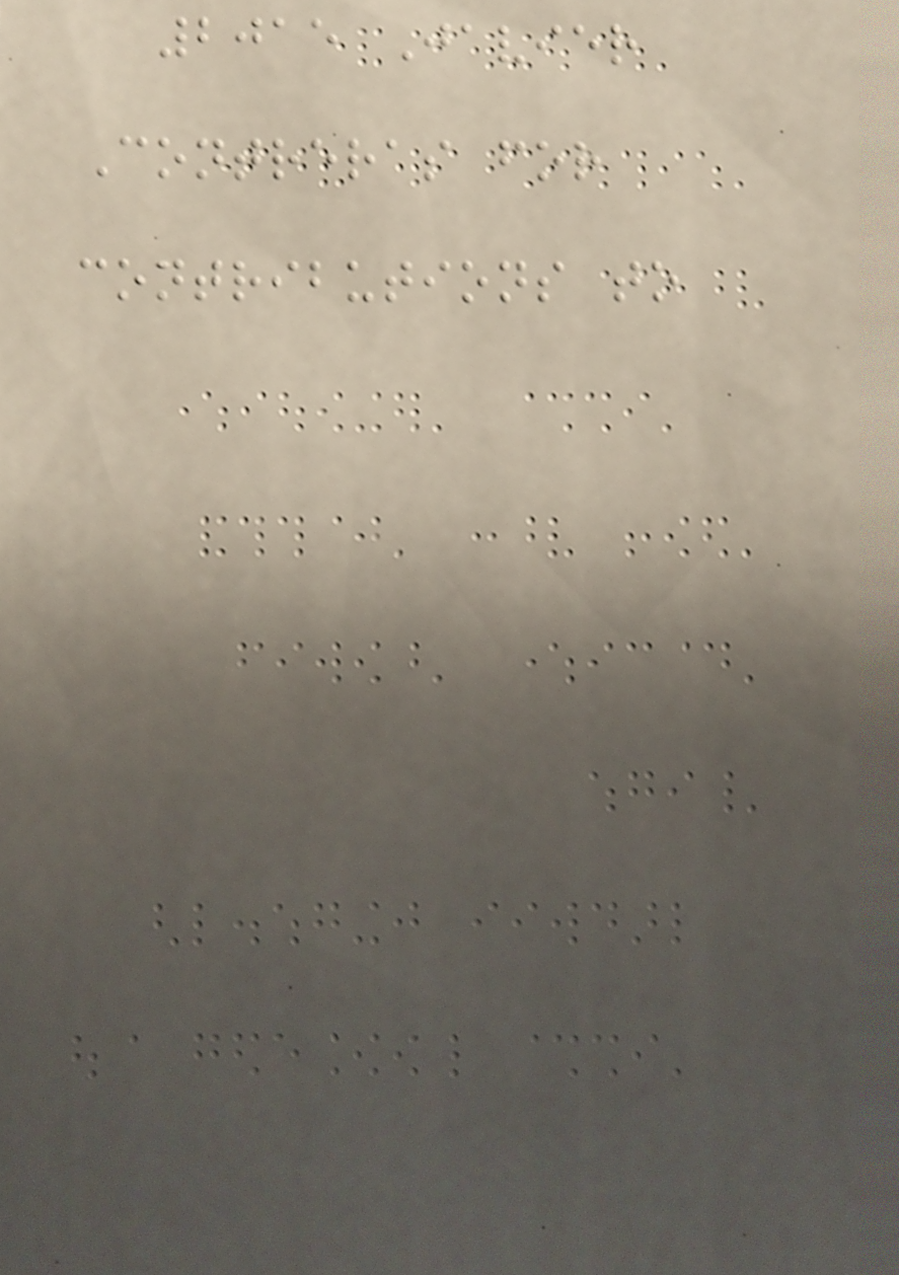2015 Javier
Contreras for
contributions to
